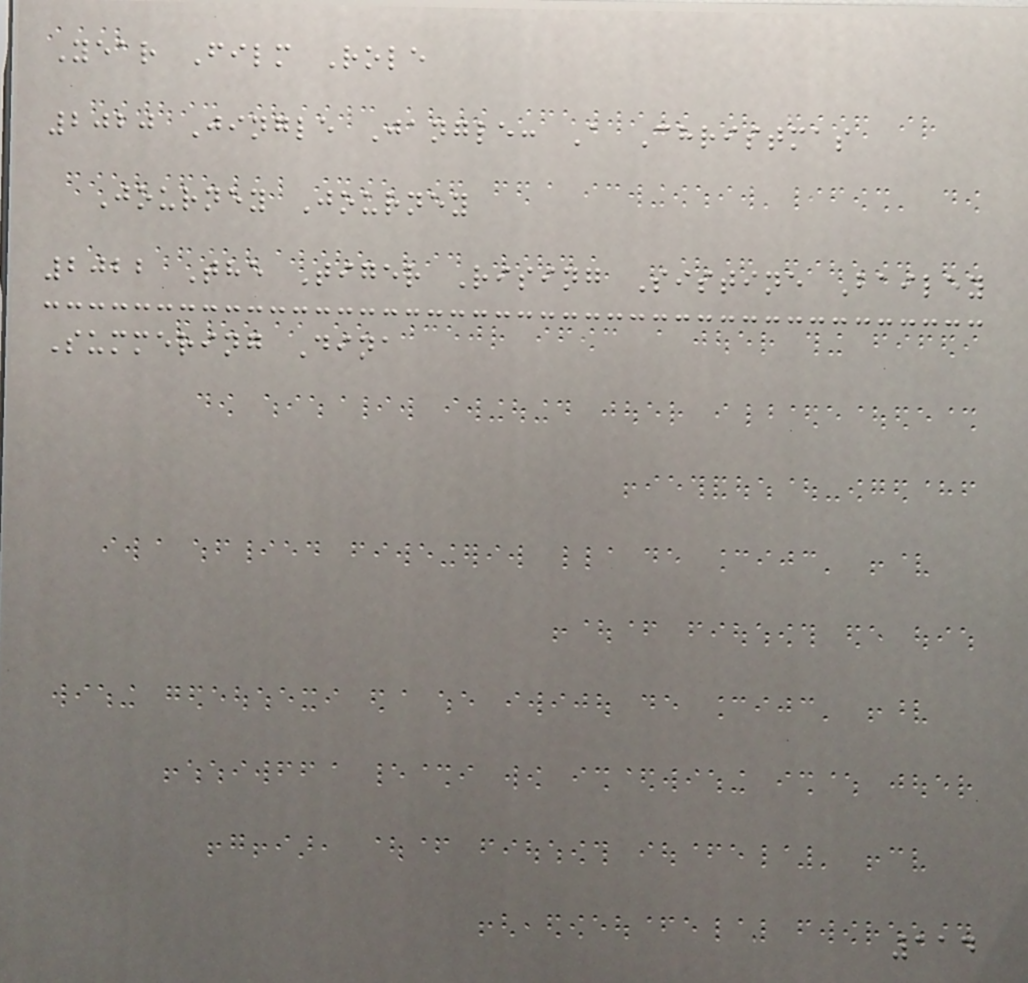Year Film Role
2020 Jingle Jangle: A Christmas
Journey Journey
2022 The Tiger Rising Sistine Bailey
Summering Dina
114
